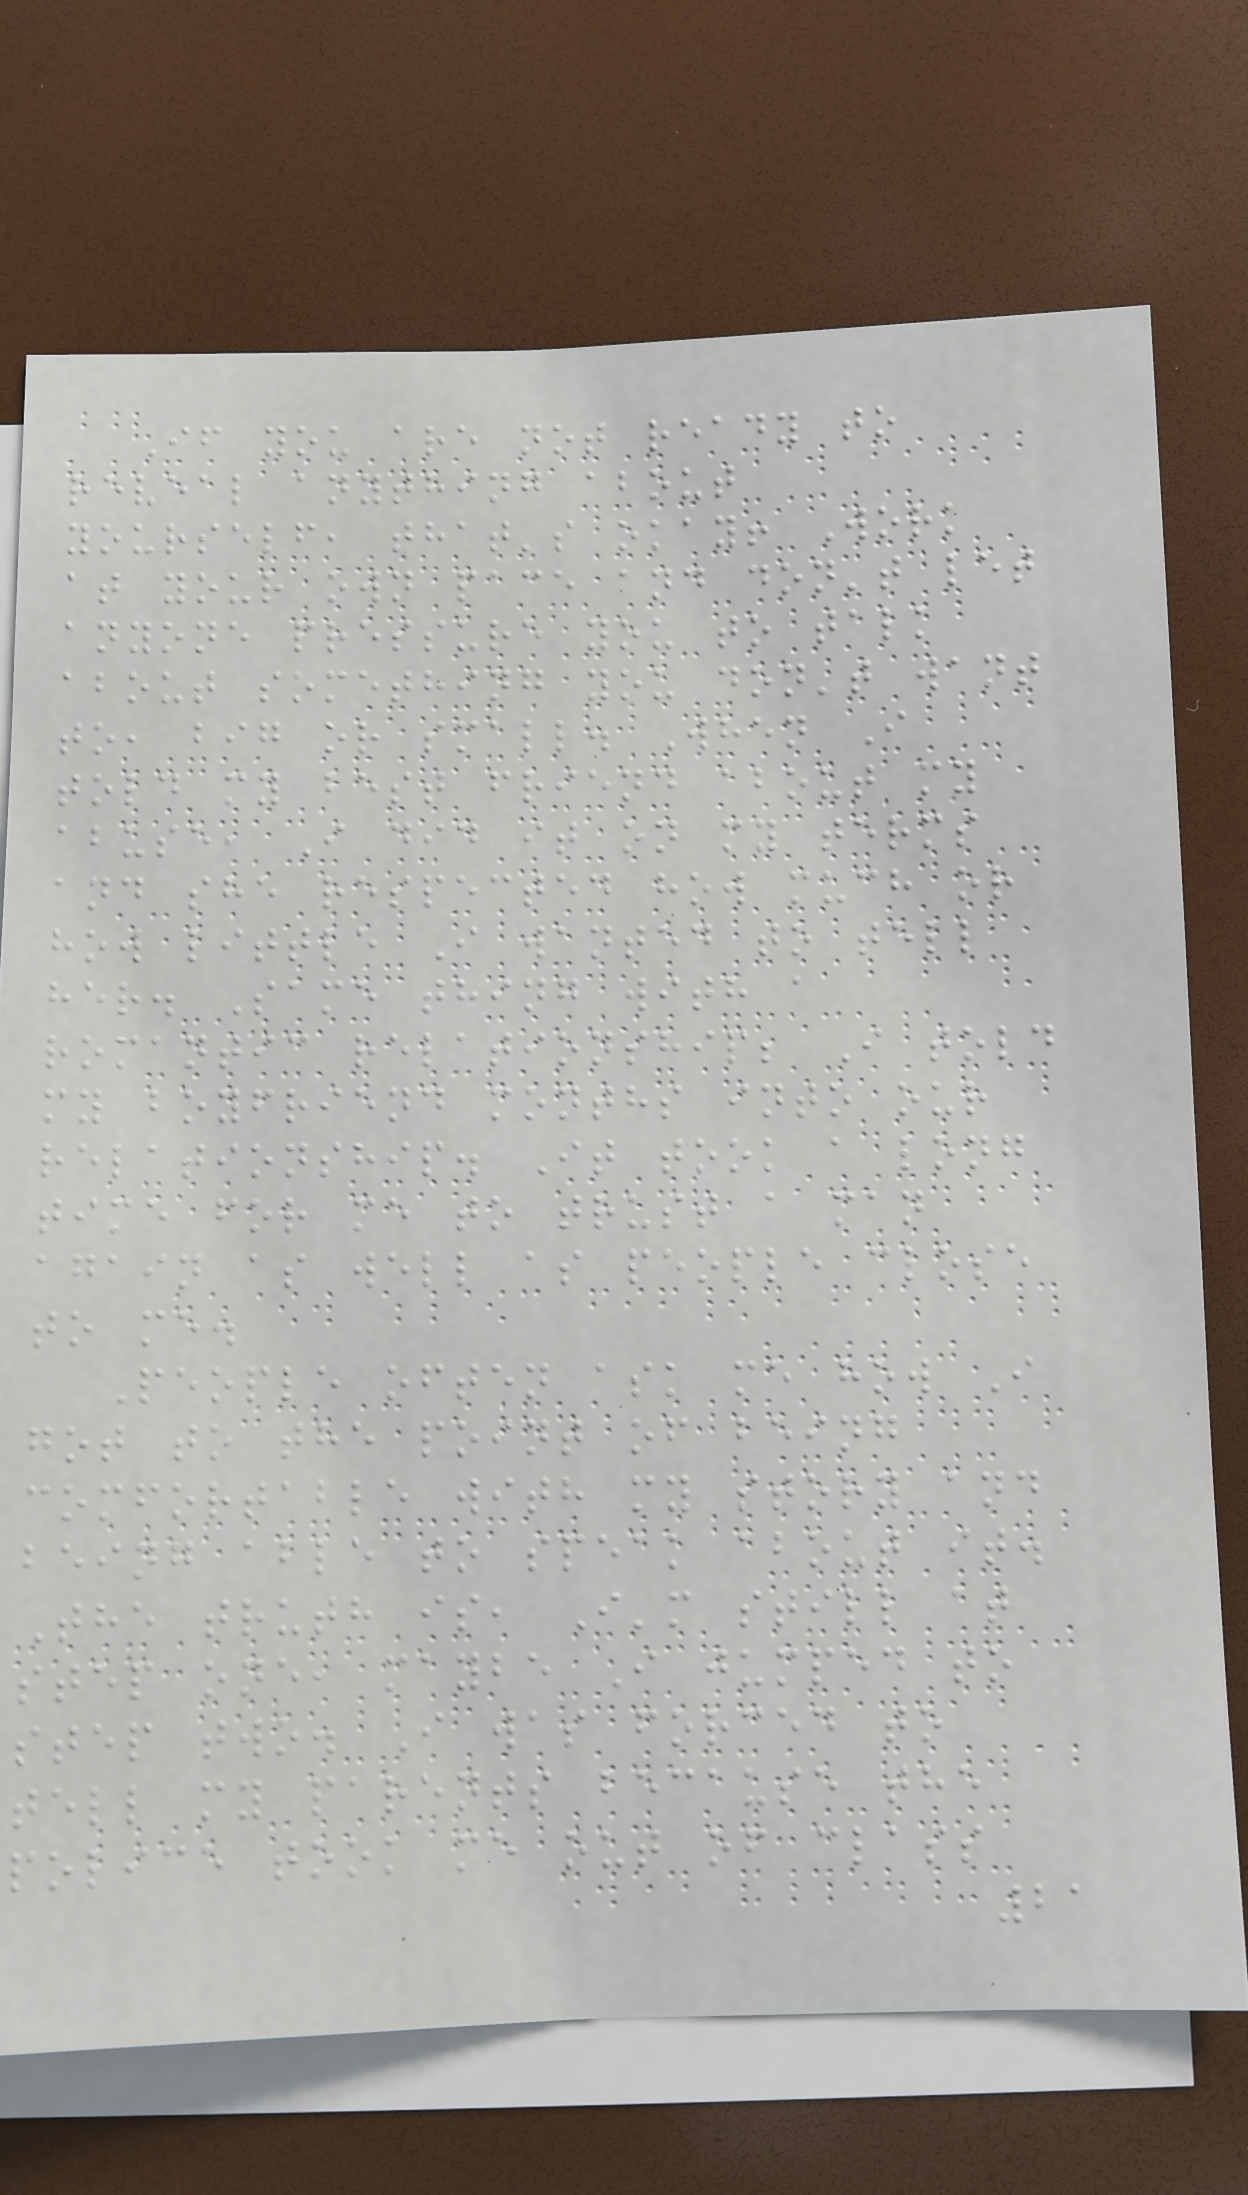If you are not ready to
reveal anything about
yourself, that's okay! Work
at your own pace and don't let
anyone pressure you to talk
about something you don't want
to, big or small. When I
told my best friend about my
abuse, I did it on my terms
and she respected how much or
how little I wanted to tell
her. Same thing with a
romantic relationship; I told
my boyfriend months into our
relationship. It took a long
time for me to trust a man
again as well as people close
to me.
People often ask me how I
got to the point of being
comfortable with my story and
being able to speak about it.
The truth is, I'm still at
step one, maybe I jumped to
step two. I was forced to
tell my parents because the
police took me out of class
21
